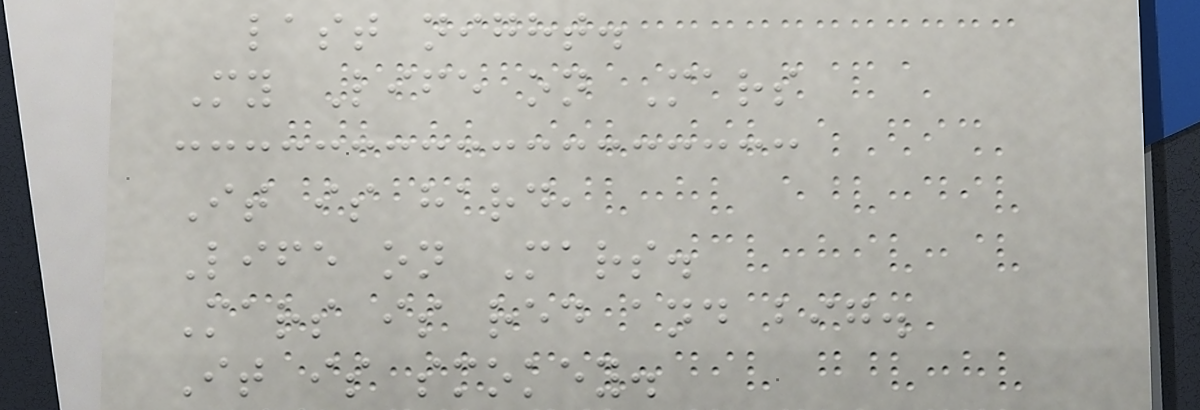last night.
My Life on Mars
It is hard,
Life on Mars.
Mars is red and big.
It is smokey.
